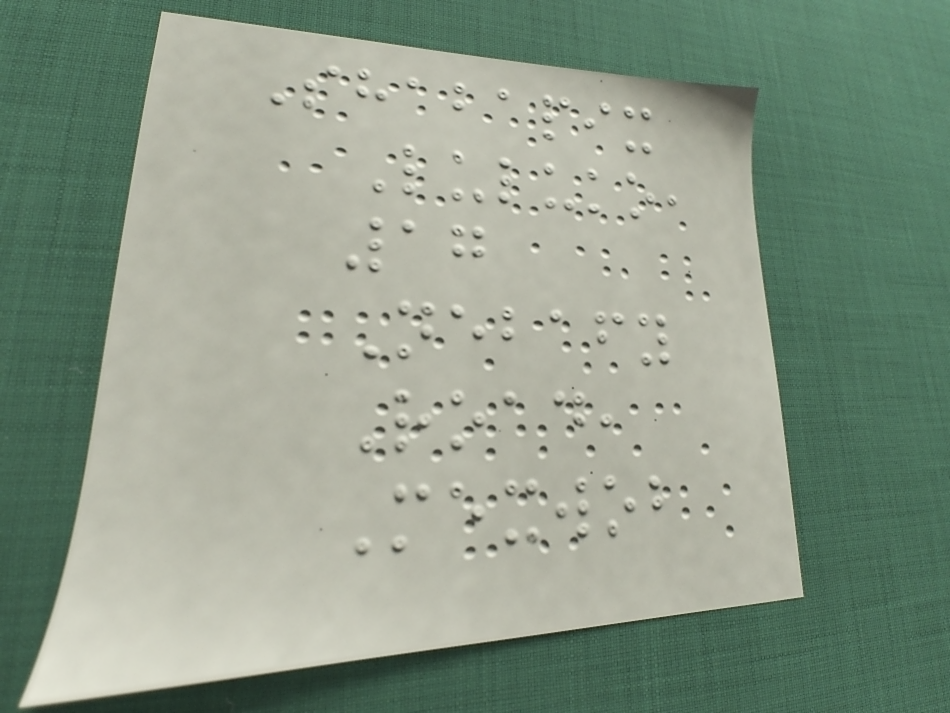Shabapix
Luluko,
17
Nebafy
Road,
Mexwob
